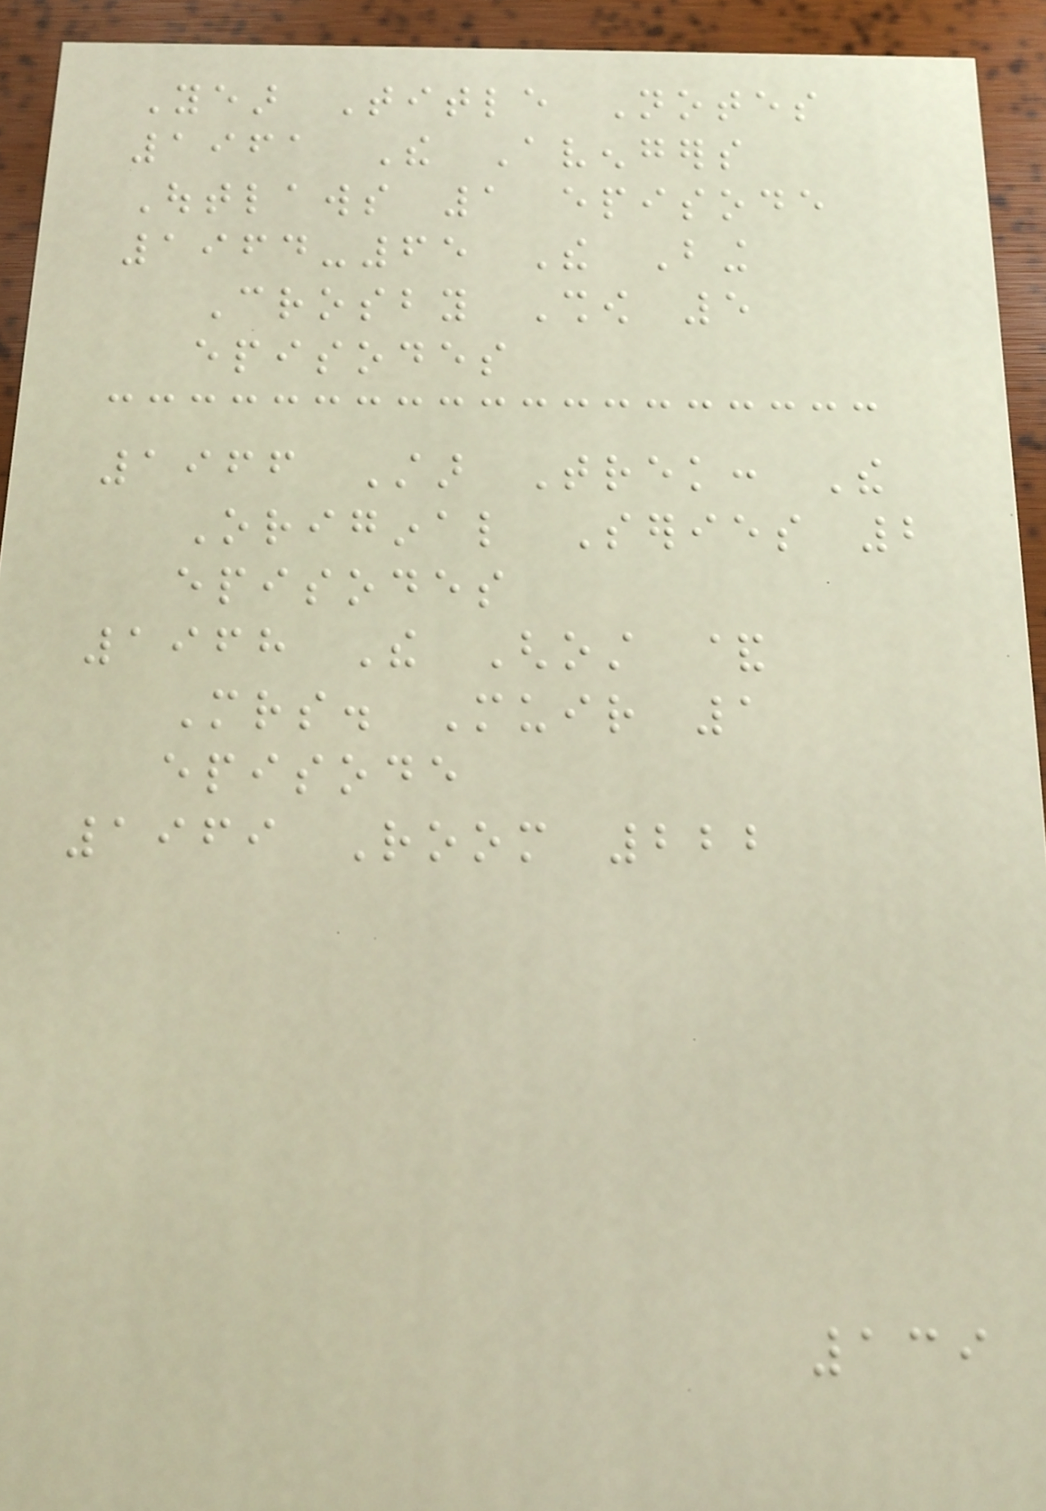Year Title Notes
1961 The Avengers
Outlaws 1 episode
1964-65 The Bing
Crosby Show 5
episodes
1966 Star Trek: The
Original Series 2
episodes
1968 The Ghost &
Mrs. Muir 1
episode
1969 Room 222
139
